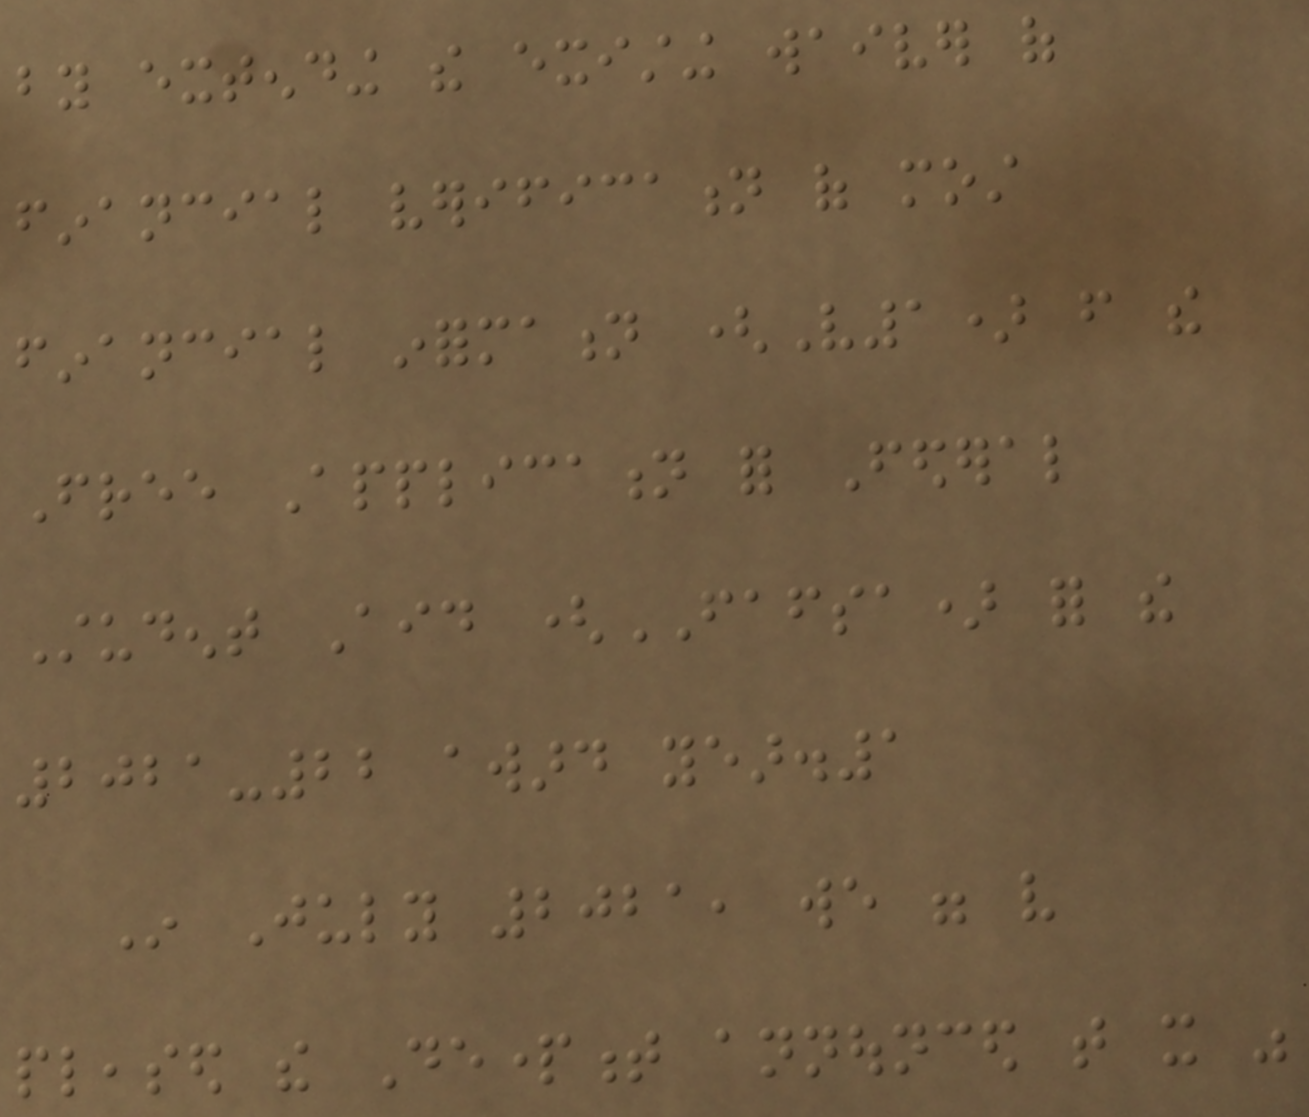by extending the existing waiver of
financial verification of most
financial information (V1) from the
Free Application for Federal
Student Aid (FAFSA) for the
2021-22 award year.1
In July 2021, we were very
pleased the Department announced that it was
